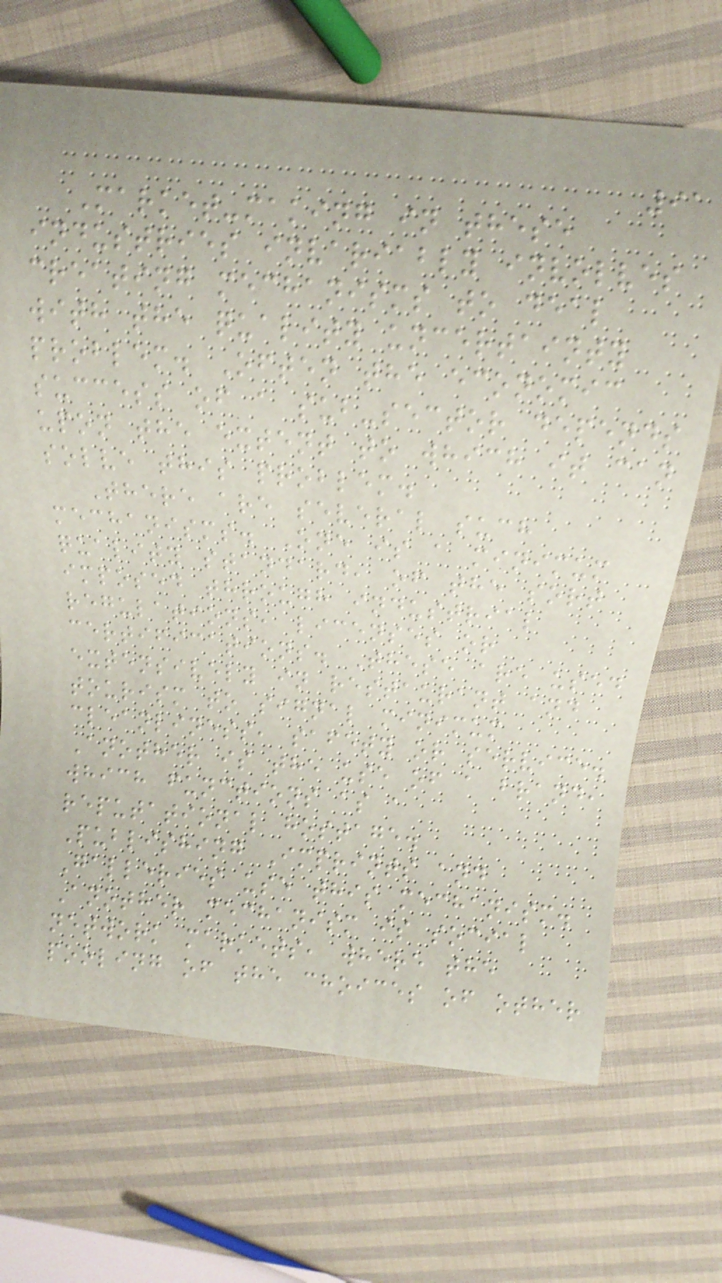91
Market-making in these
industries invariably involves
creating mechanisms to deal
with the quality uncertainty
problem. Often the economic
success of a sub-sector depends
upon the extent to which it can
solve this problem.
There are several such
mechanisms. One is a minimum
quality standard, of the sort
imposed through industrial
regulations, licenses or
certifications. These are used
extensively in restaurant and
tourism to signal minimum
cleanliness, safety or service.
Another is the use of a brand,
which functions as a
reputational hostage.
Publishing Imprints and
Galleries use this mechanism.
Another mechanism is social
network markets, where the
pooling of the choices of other
